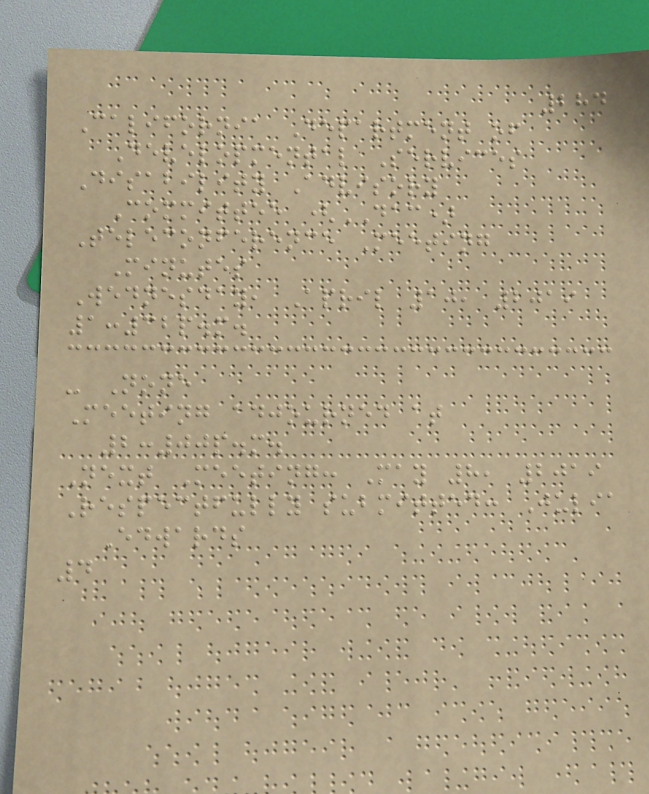284
California Department of
Developmental Services
Disability Advisory
Committee (DAC)
Teleconference Meeting
Minutes
Wednesday, April 10, 2019
1:32p.m.
- None
Meeting adjourned at
2:00p.m.
Next Meeting: May 8, 2019
Respectfully submitted: Julia
Edwards
4
